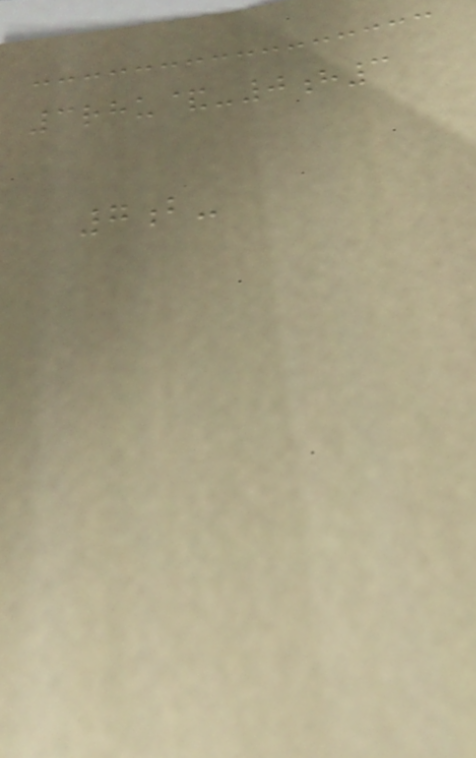3rhu&-0h3
7b-
